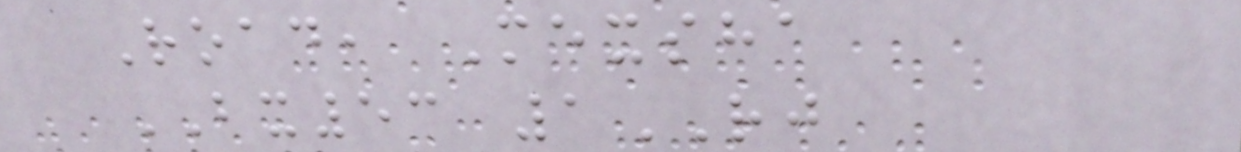Road, Mexsha
BX53 1RJ
